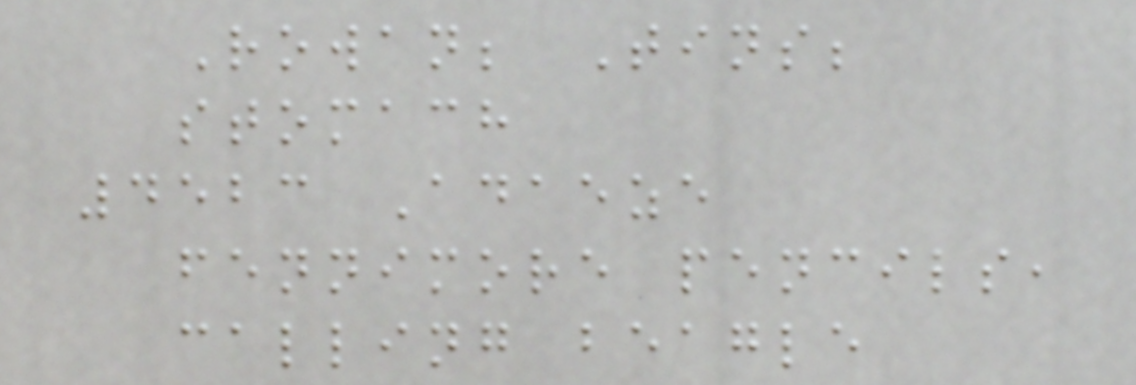Rowan; Tins;
stomach
4523 Adaeze
fennimore pencils,
calling beagle
